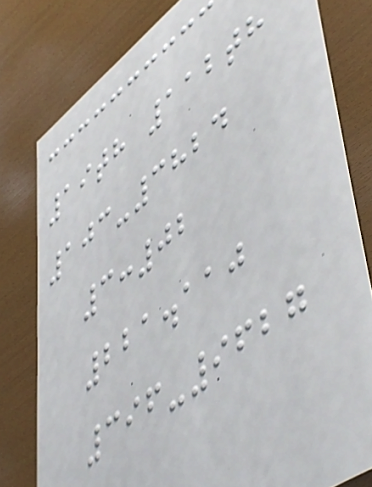19th 112th
103-3824
3:02
221.110
396-9627
